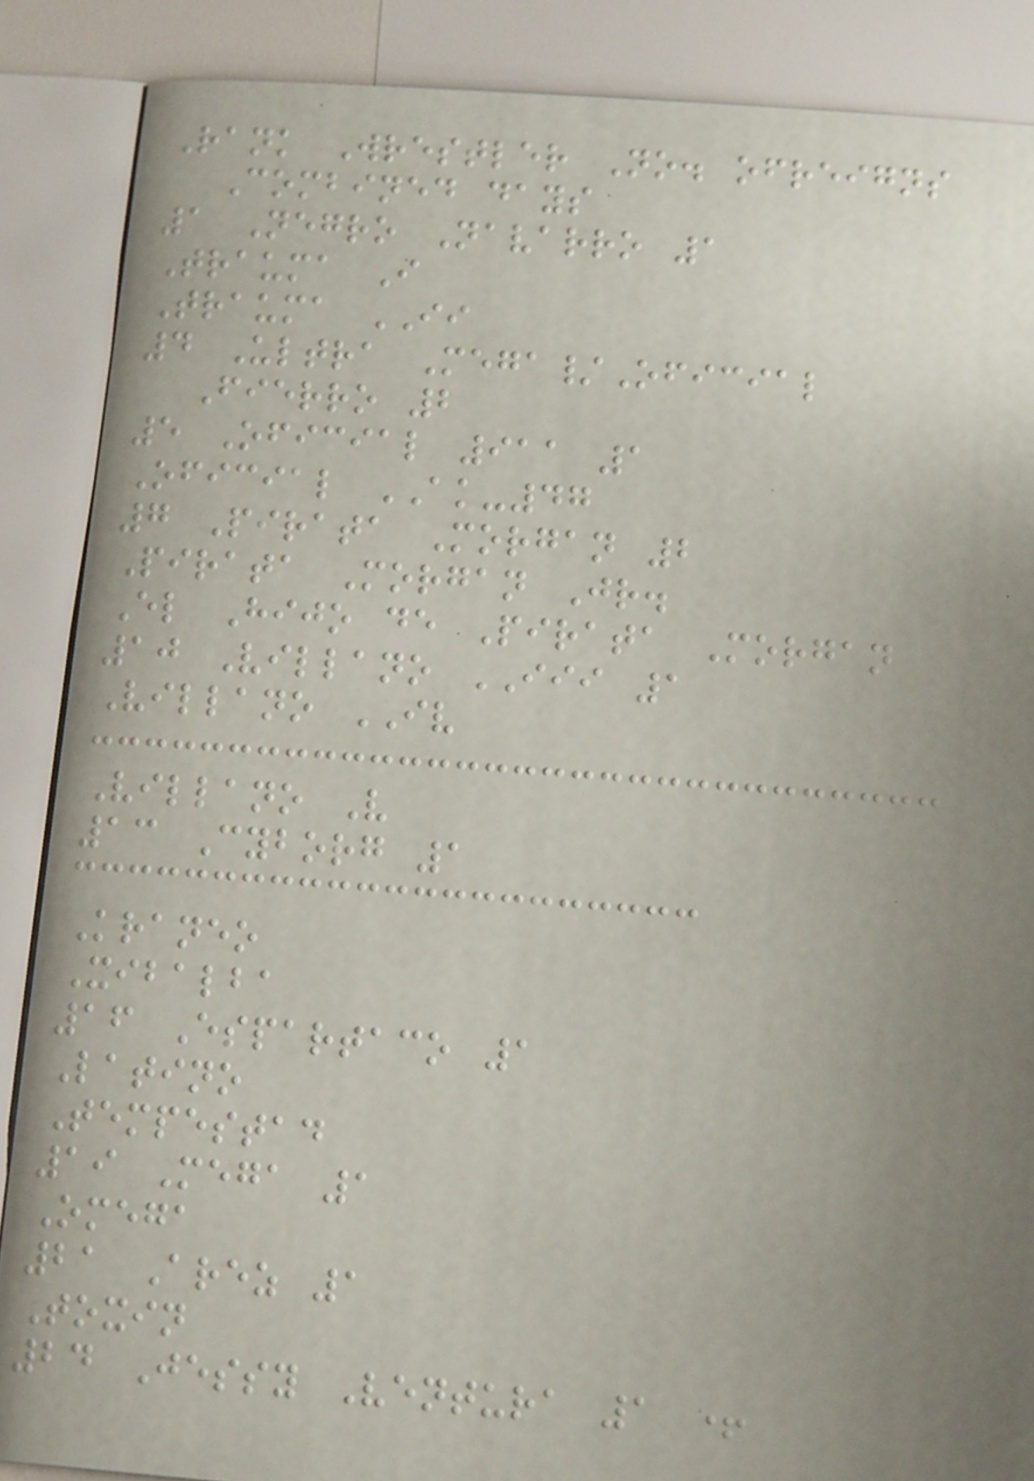Rank Wrestler No. ofreigns
Combined days
1 Negro Navarro 1
Trauma I
Trauma II
4 Ultra Mega/Oficial
Fierro 2
5 Oficial 911 1
Oficial AK-47
7 Pirata Morgan 2
Pirata Morgan Jr.
El Hijo de Pirata Morgan
10 Villano III 1
Villano IV
Villano V
13 Cyborg 1
Kraneo
Xibalba
16 Espartaco 1
Latino
Tempestad
19 Mega 1
Omega
21 Arez 1
Toxin
24 Jessy Ventura 1 +
